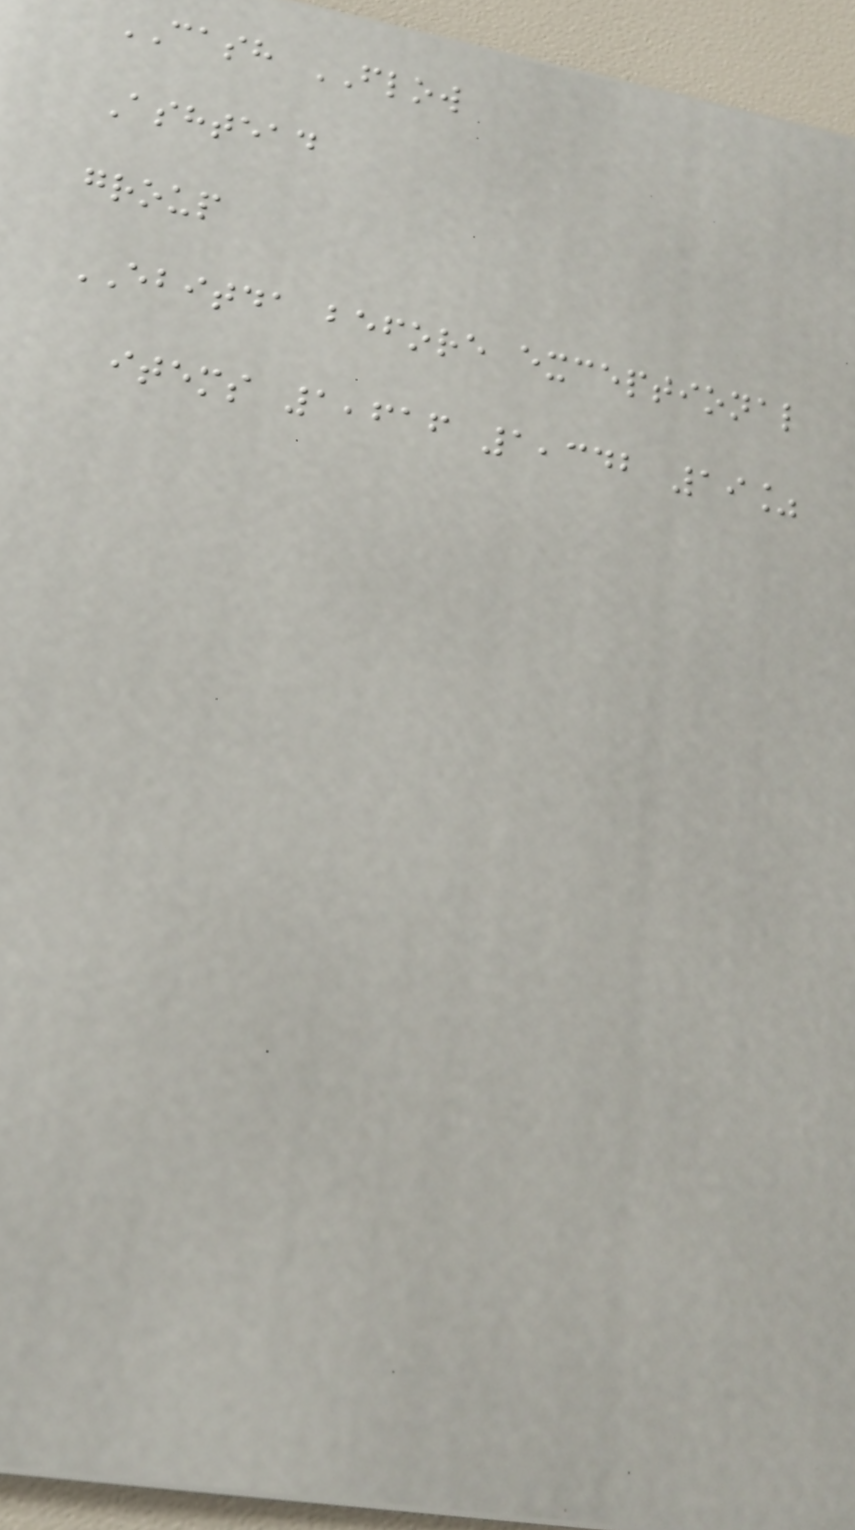CASH FLOW
Ashtead
group
EBITDA before exceptional
items 1,616 1,342 19%
